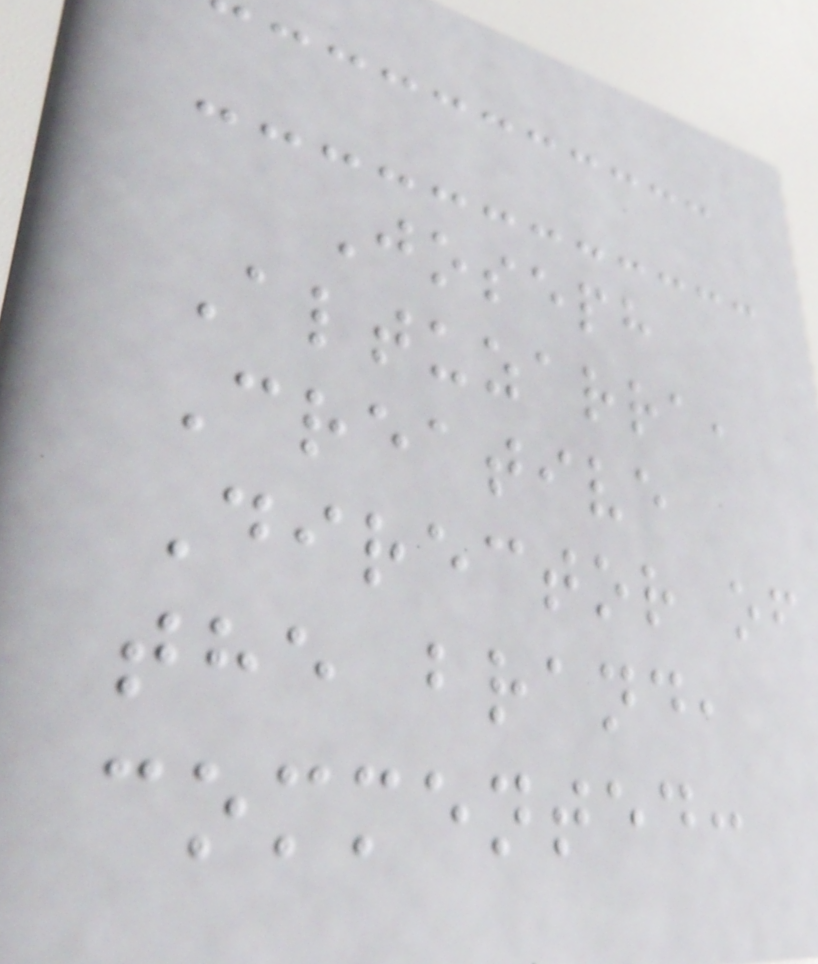Joseph
Altuzarra,
Creative
Director of
the brand,
commented:
